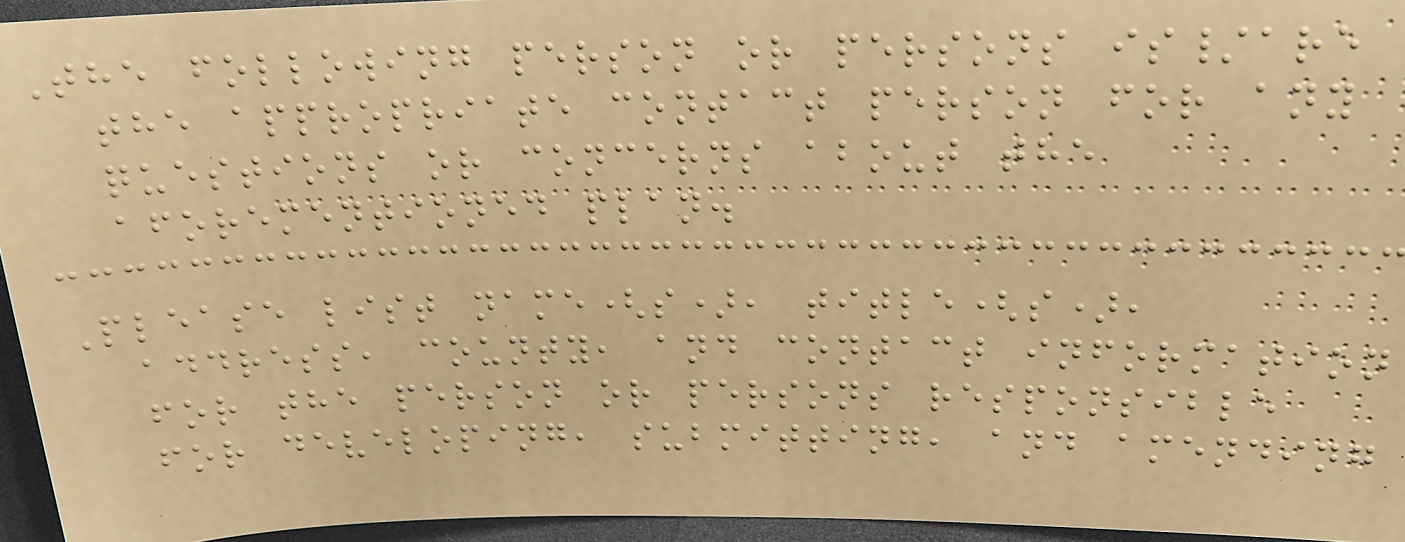The following person or persons is/are
the appropriate contact person for any
questions or concerns about the
aforementioned plan.
Please list name(s), title(s),
address, county, and contact information
for the person or persons responsible
for developing, submitting, and amending
